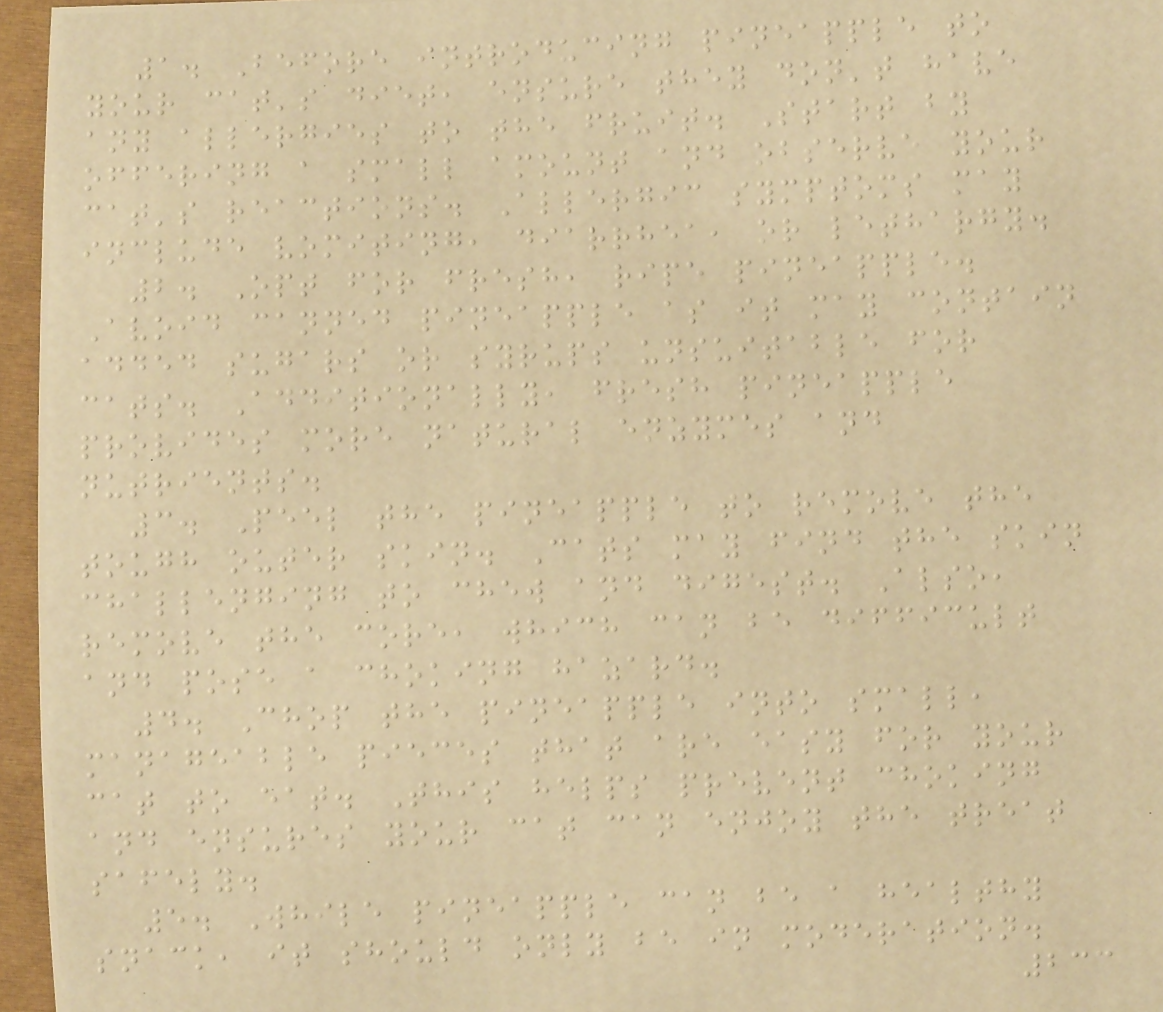1. Before introducing pineapple to
your cat's diet, ensure they don't have
any allergies to the fruit. Start by
offering a small amount and observe your
cat's reactions. Allergic symptoms may
include vomiting, diarrhea, or lethargy.
2. Opt for fresh, ripe pineapple.
Avoid canned pineapple as it may contain
added sugars or syrups unsuitable for
cats. Additionally, fresh pineapple
provides more natural enzymes and
nutrients.
3. Peel the pineapple to remove the
tough outer skin. Cats may find the skin
challenging to chew and digest. Also,
remove the core, which can be difficult
and pose a choking hazard.
4. Chop the pineapple into small,
manageable pieces that are easy for your
cat to eat. This helps prevent choking
and ensures your cat can enjoy the treat
safely.
5. While pineapple can be a healthy
snack, it should only be in moderation.
233
